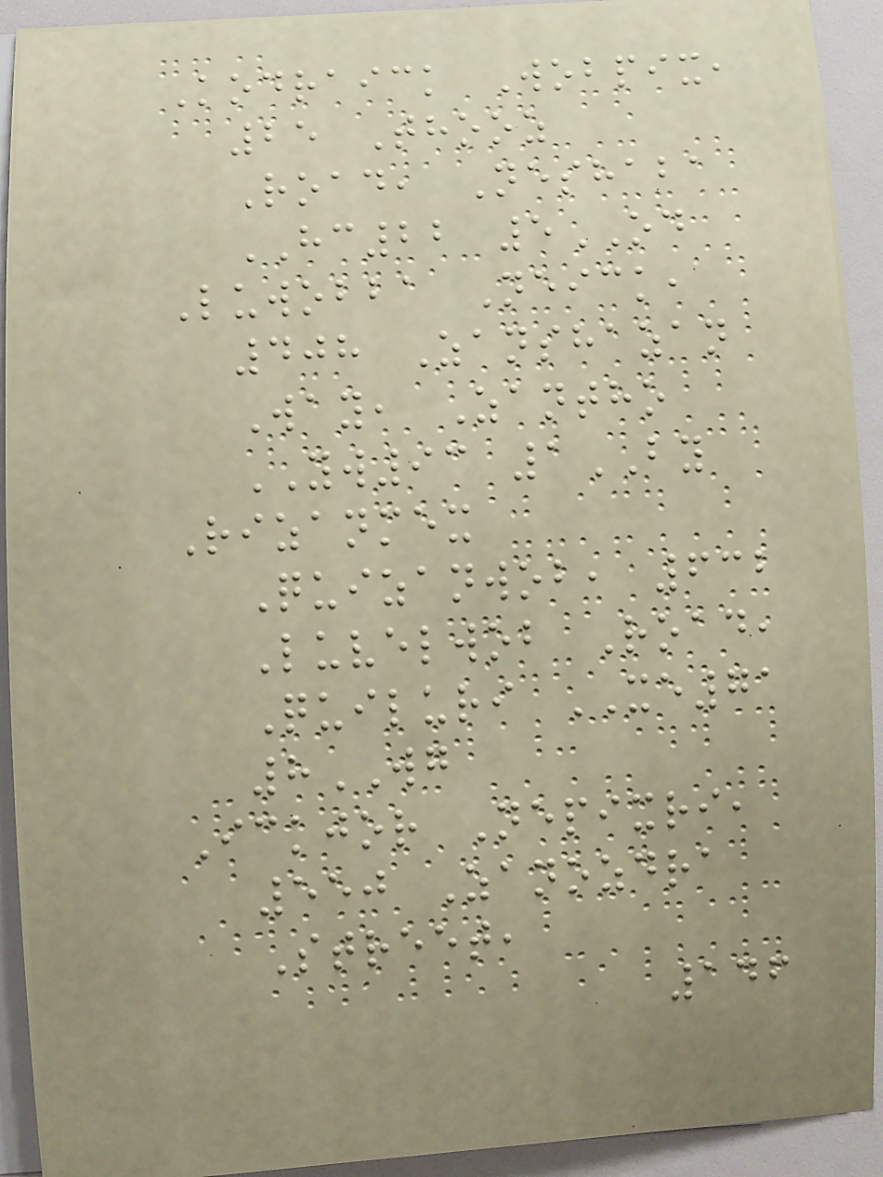Kodraick Wobpix,
25 Thooz
Road, Neshaba
HC22 5OD
Luwobba Neick,
408 Zanshazan
Way, Zantho
YW93 1BY
Rizanmex
Quizanwob, 632
Luvelwob Road,
Quiluri XE71
8WG
Ickjor Nepixri,
550 Zanozdra
Street,
146
